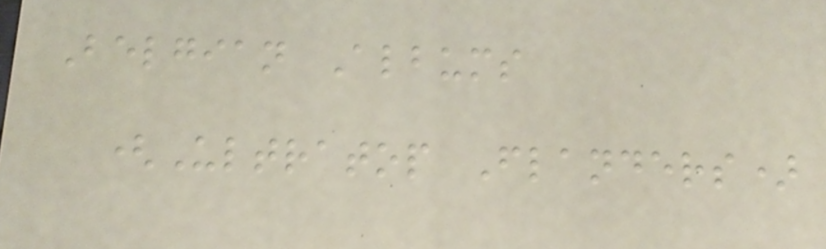Belgian Albums
(Ultratop Flanders)
